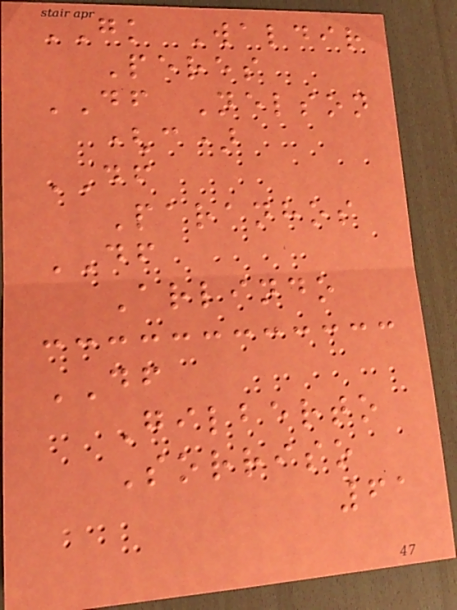GK Waldir
Peres
DF Nelson
(c)
DF
Paranhos
DF
Arlindo
DF
Gilberto
Sorriso
61
